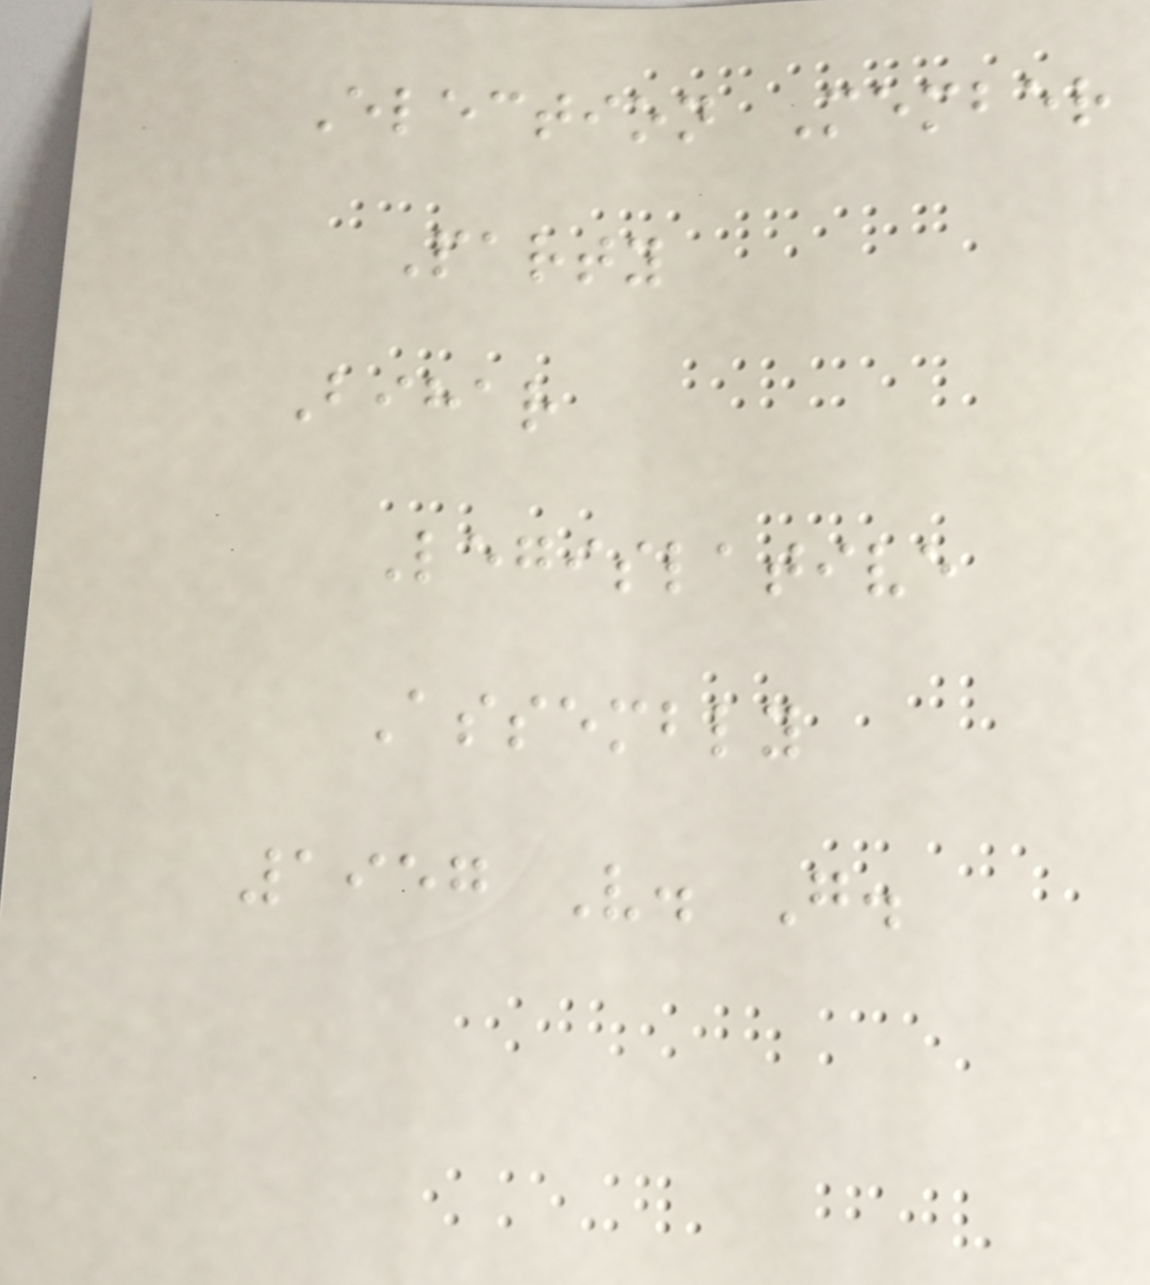Election Member
Party
Bihar
Legislative
Assembly
1957 V. G.
